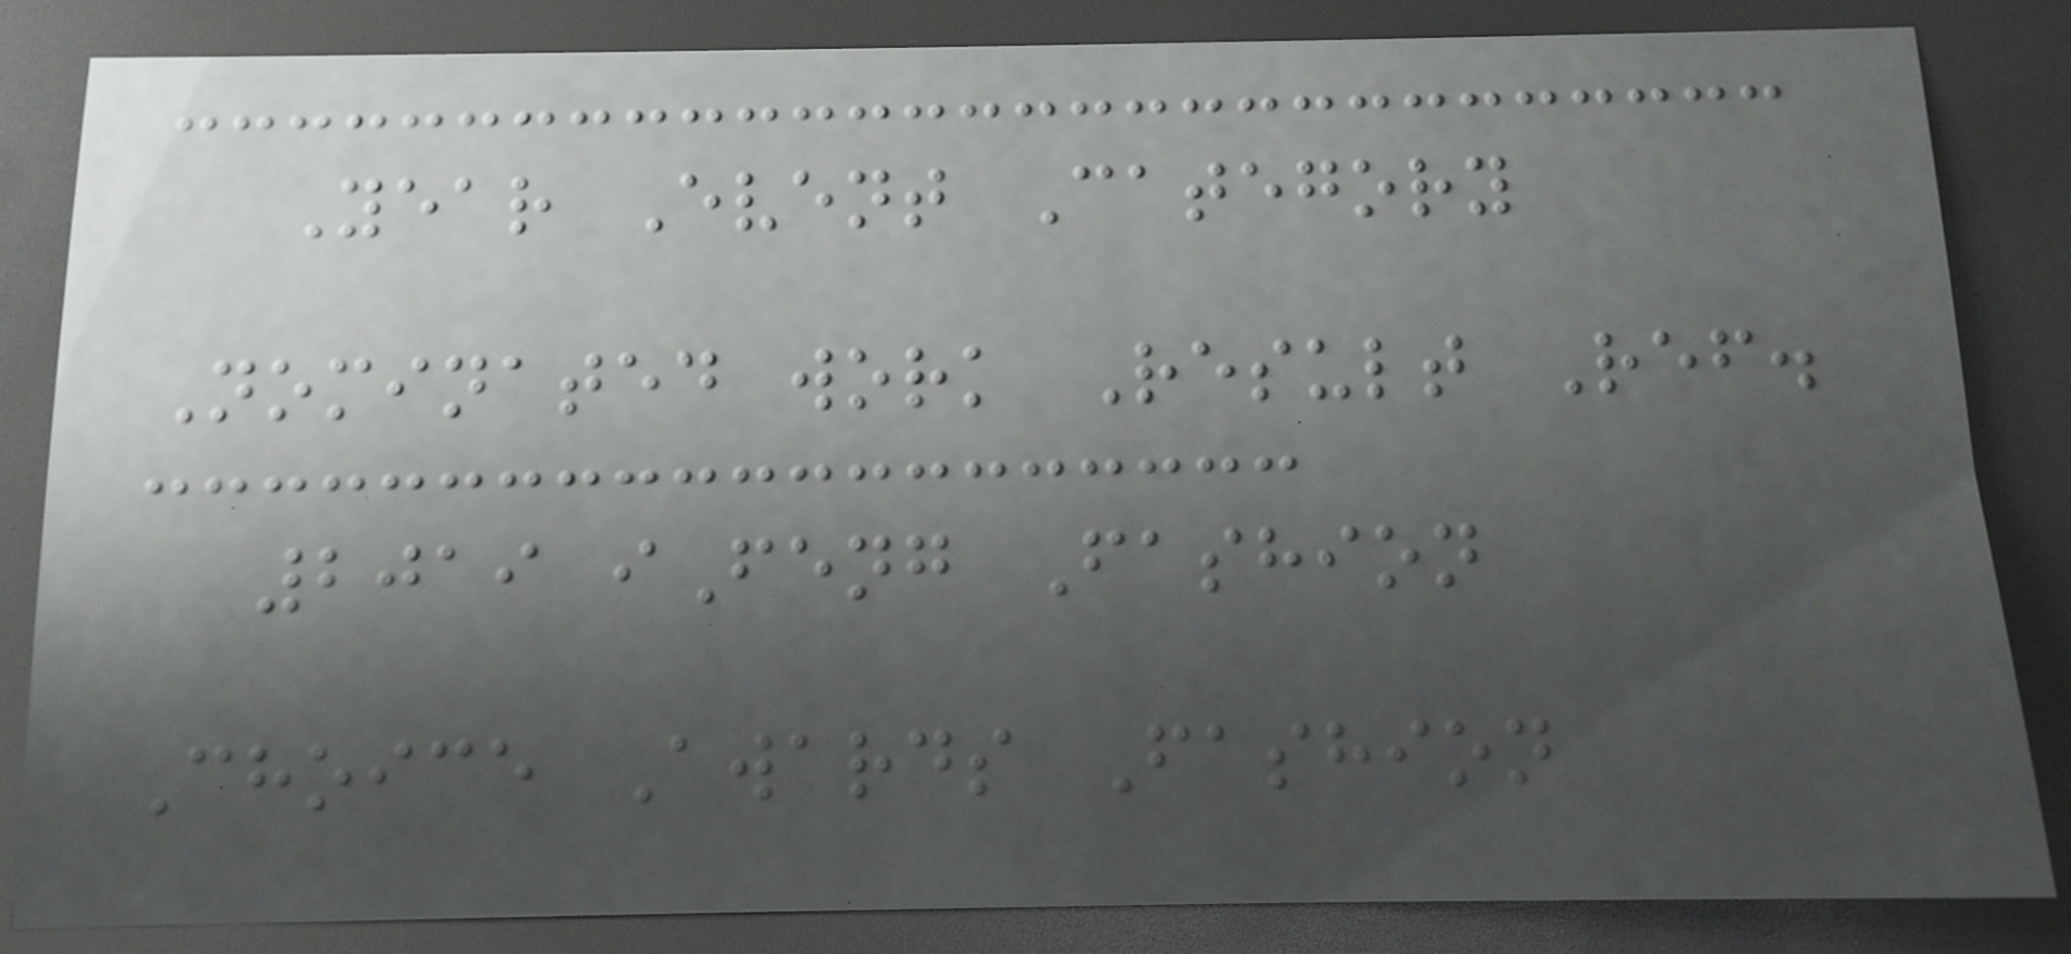Year Event Category
Nominated work Result Ref.
2019 iFeng Fashion
Choice Awards Fashion
